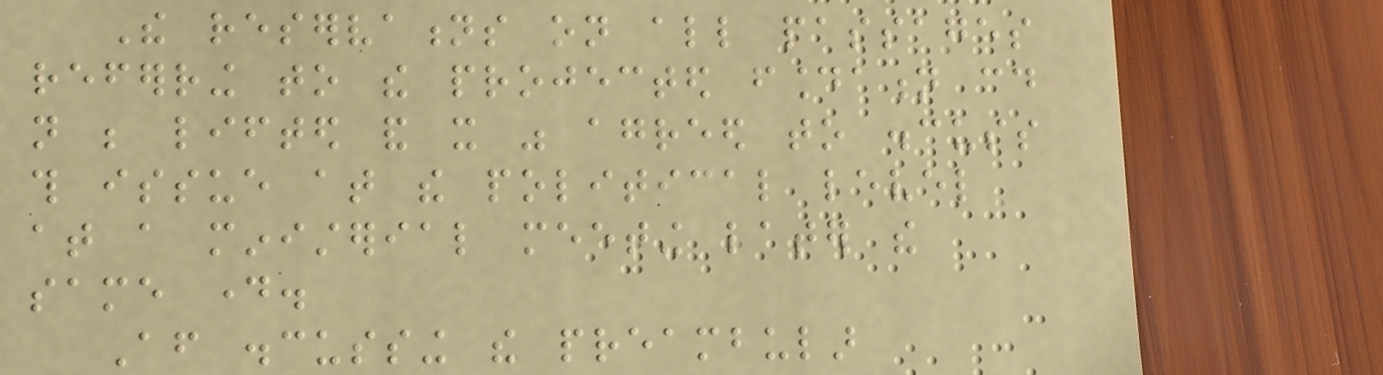The reservations on all passages
referring to the projected foundation could
not be lifted and it was agreed to discuss
this issue at the political level
at a ministerial meeting later the
same day.
After discussing the preambular
